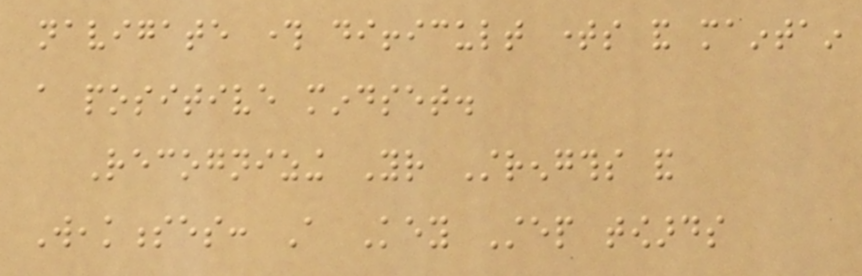navigate through difficult times and maintain
a positive mindset.
Recognizing Your Strengths and
Weaknesses: A Key Step towards
